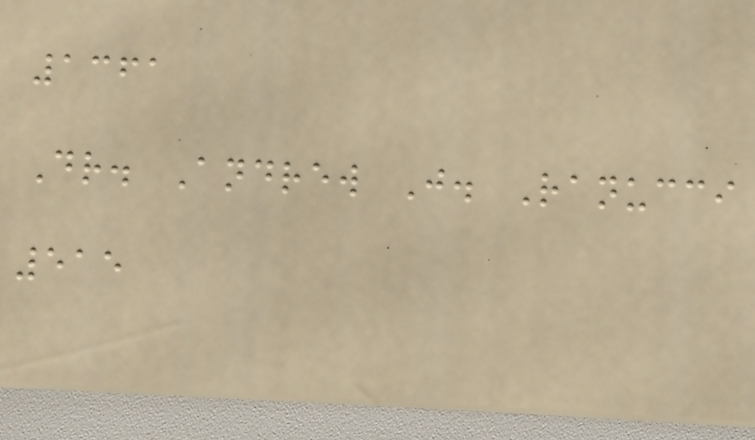1361
Dr. Andrew J. Ranucci
515
